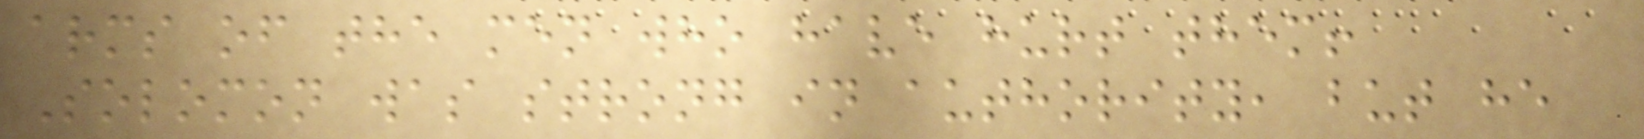arms of the men who have hurt them!
Solomon was strong in authority, but he
